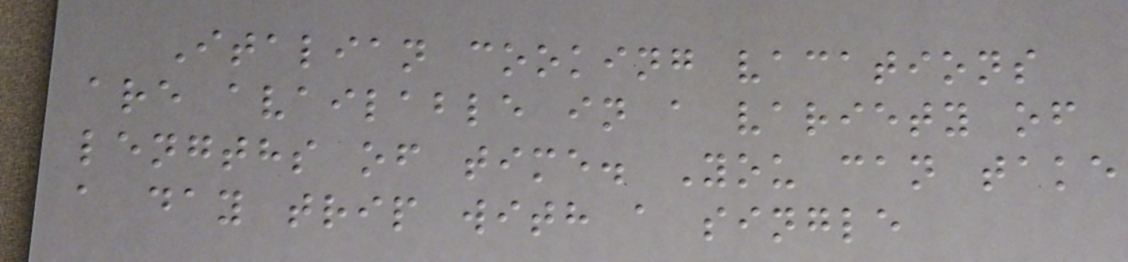Italian cooking vacations
are available in a variety of
lengths of time. You can take
a day trip with a single
